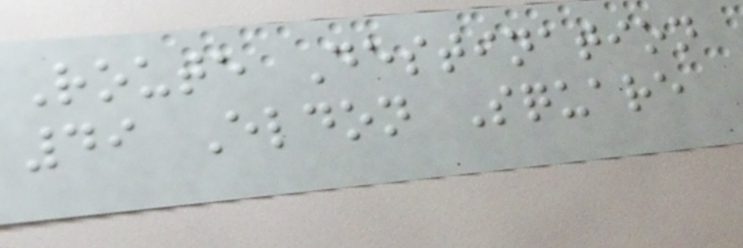Route Destination
49 Eldon Square
